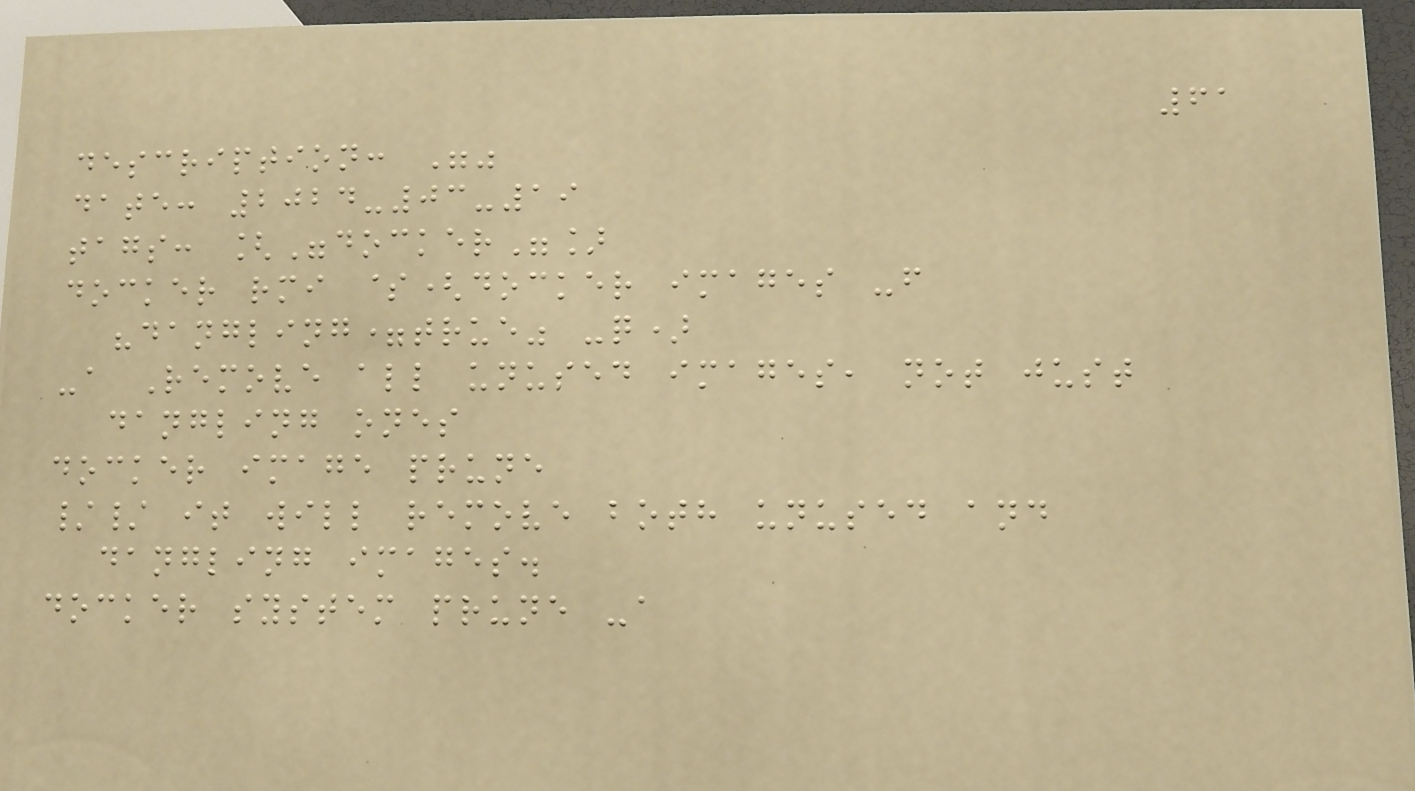61
description: ""
date: 2024-03-19
tags: ["docker"]
docker rmi $(docker images -f
"dangling=true" -q)
-a Remove all unused images, not just
dangling ones
docker image prune
// it will remove both unused and
dangling images.
docker system prune -a
